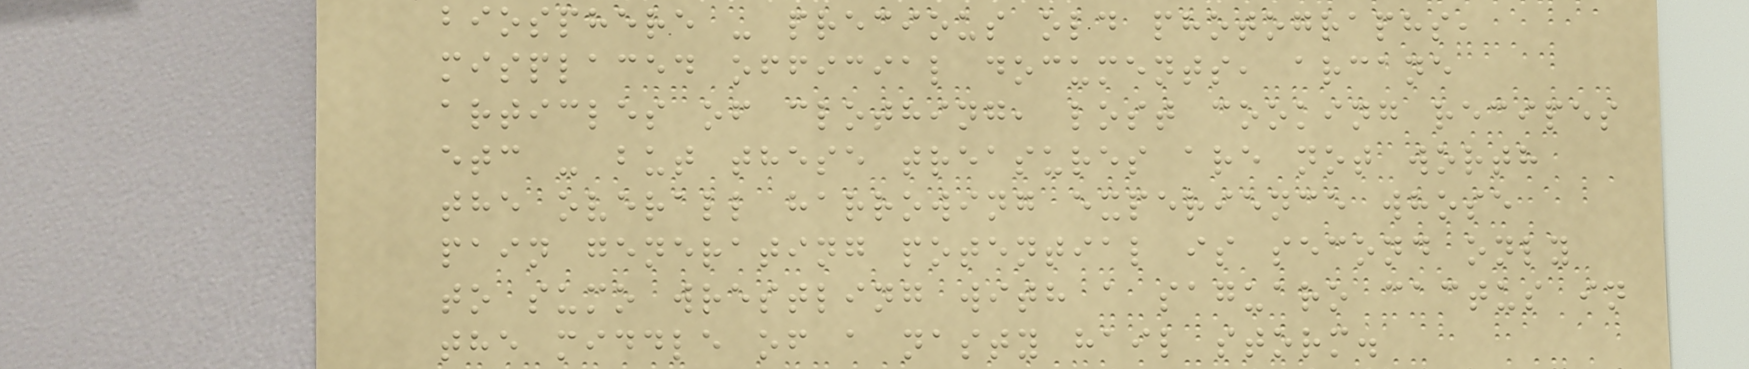biosphere - precious old photographs,
misplaced official documents, arcane
articles of clothing, lost cooking recipes
etc - but these treasures are not worth
the overall harrowing experience whose
pain generating potential is second only
to sumo wrestling with a saguaro cactus in
the middle of a nasty hail storm.
